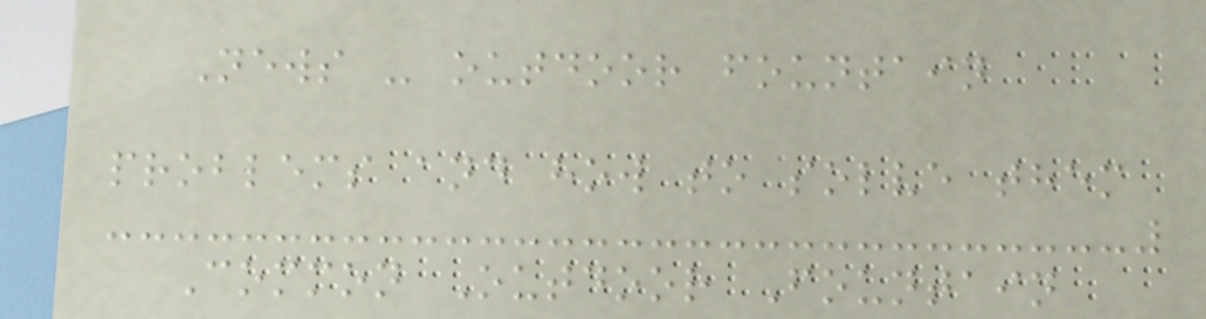News - outdoor fountain
problems and how to solve them
Common Outdoor Fountain
